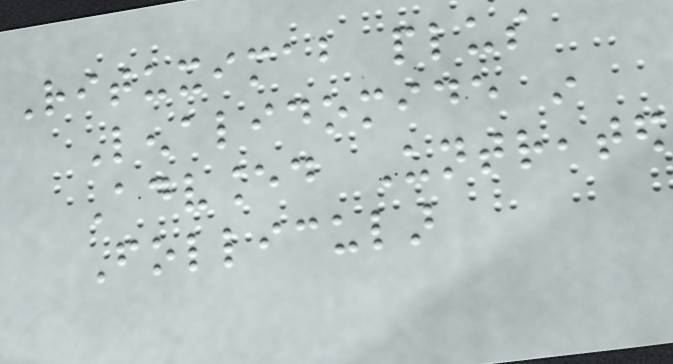Rituximab plus
Lenalidomide in
Advanced Untreated
Follicular
